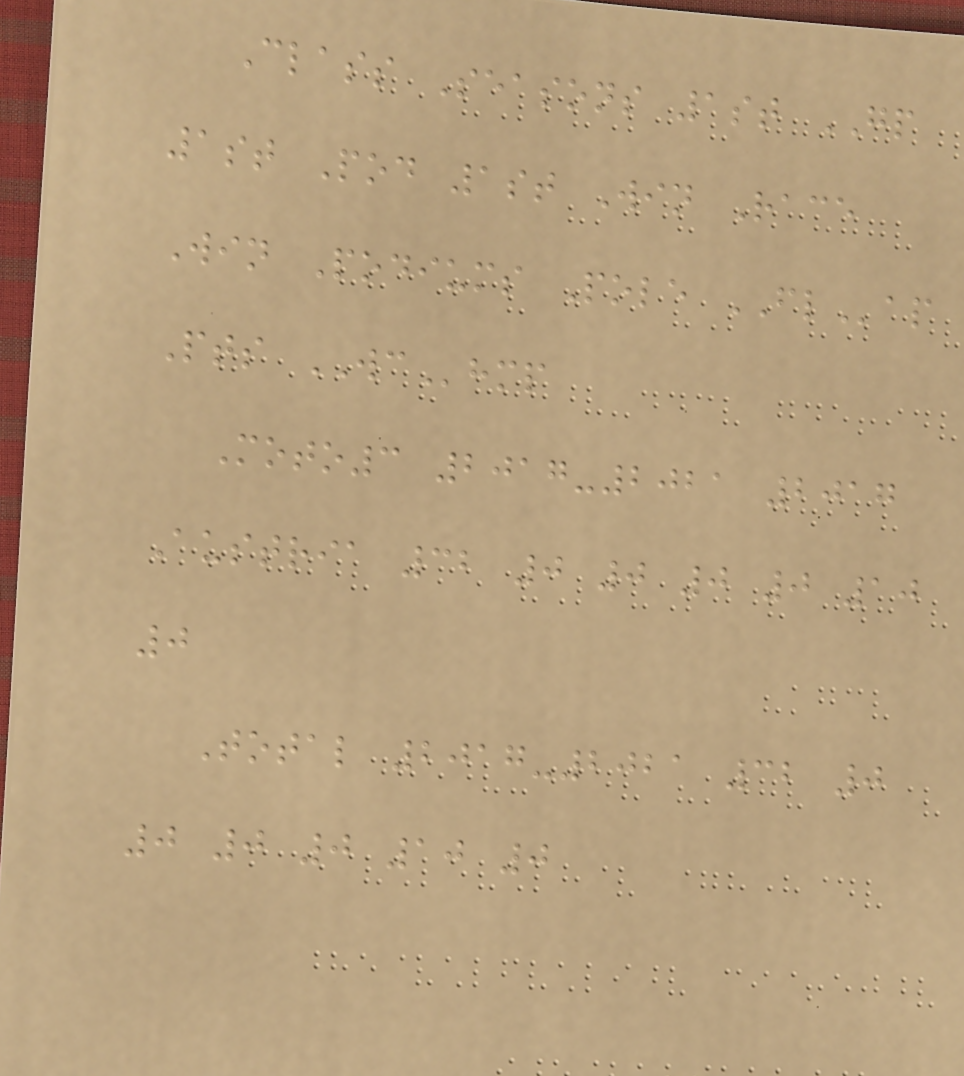Class Seasons 1st GP
1st Pod 1st Win Race
Win Podiums Pole FLap
Pts WChmp
Moto3 2017-2021 2017
Austria 32 0 0 0 0 10
0
Total 2017-2021 32 0
0 0 0 10 0
